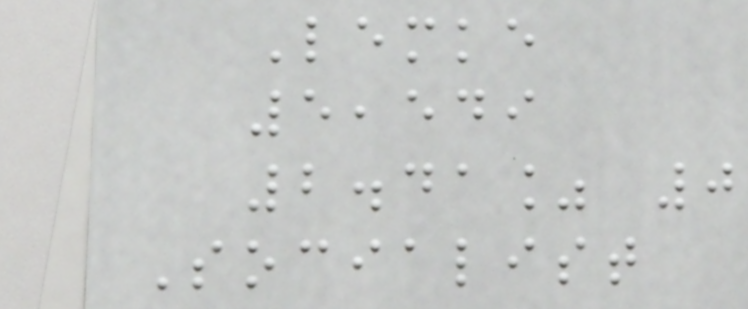Lemke
5,549
2.41% 0
Socialist
